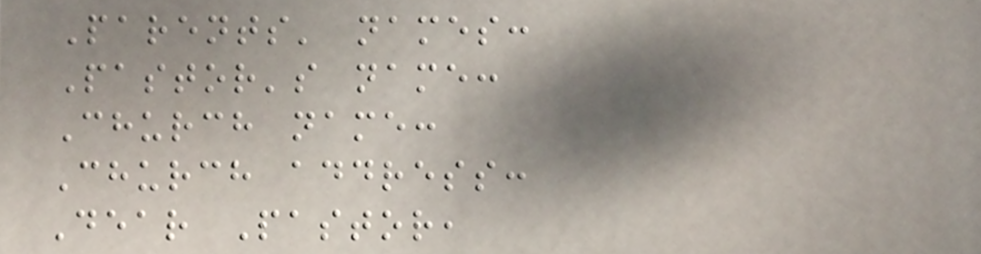Parents' names:
Pastor's name:
Church name:
Church address:
Dear Pastor,
